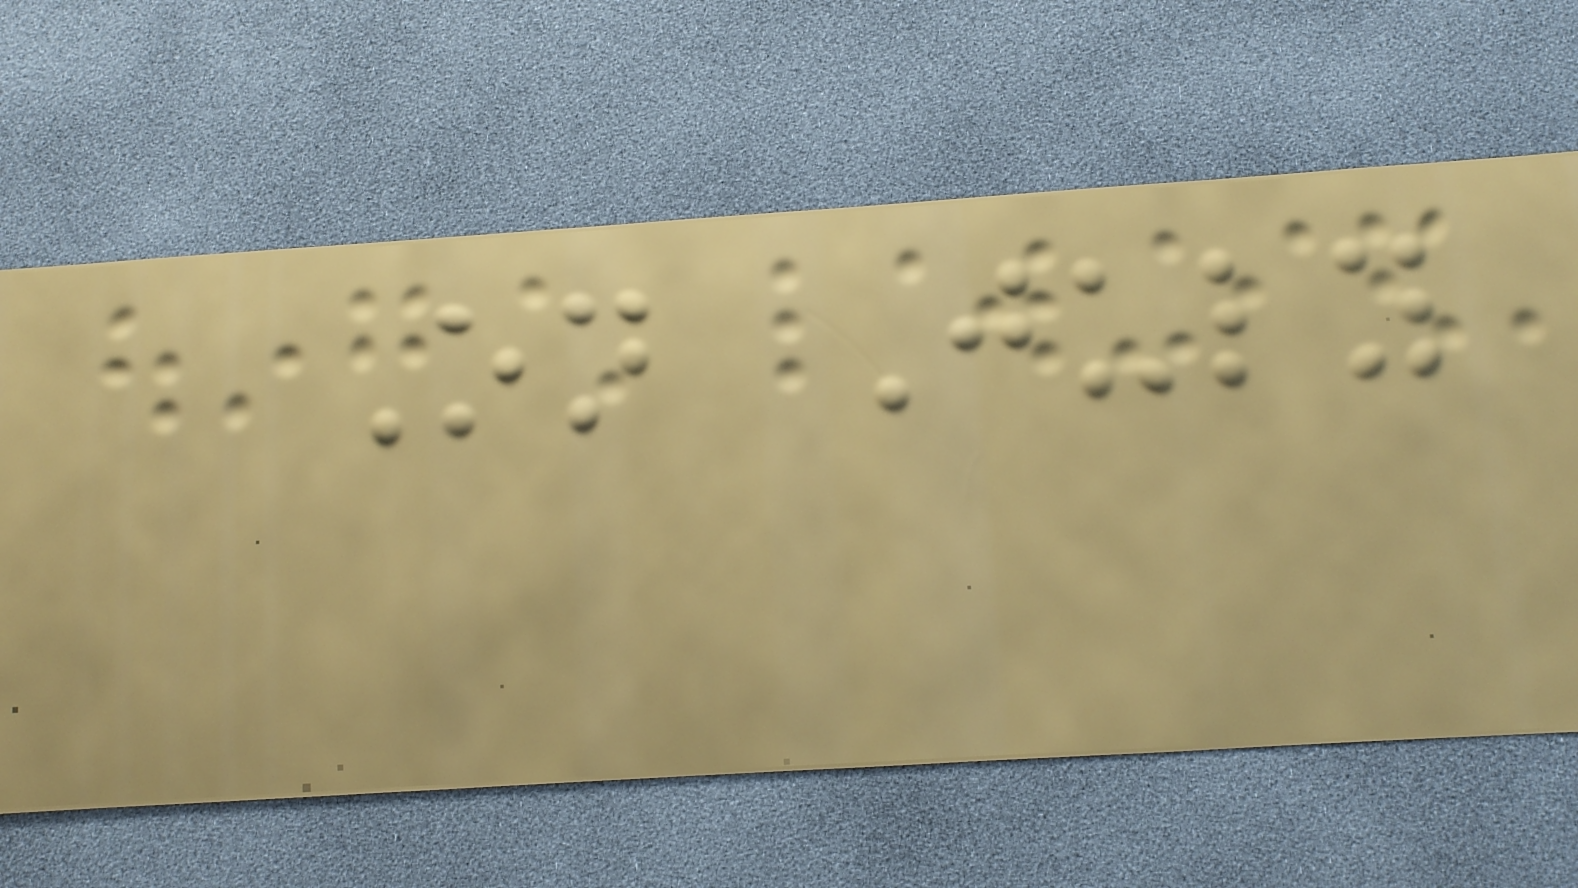On July
